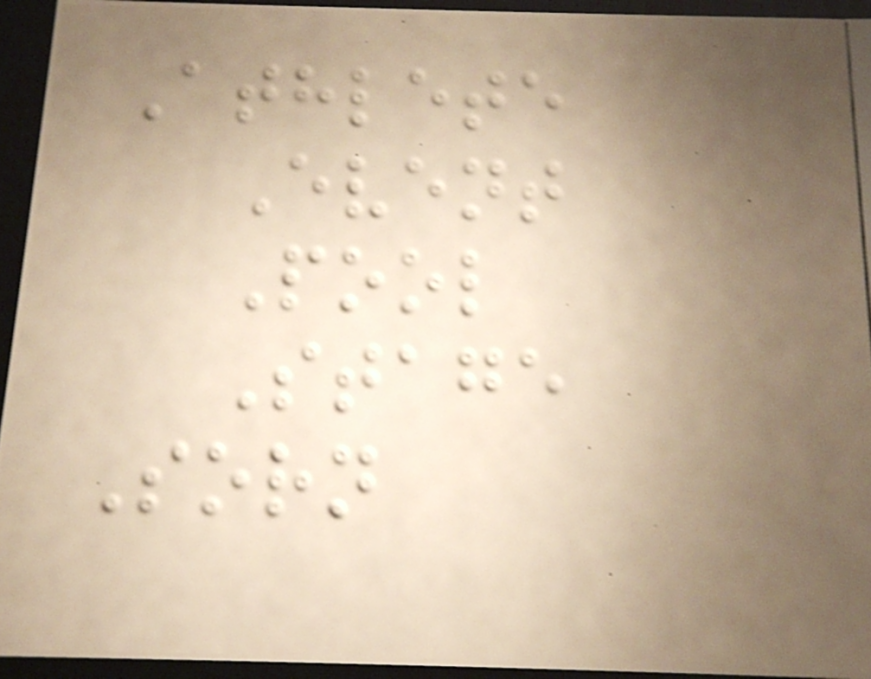Athlete
Event
Pool
Stage
Sorn
